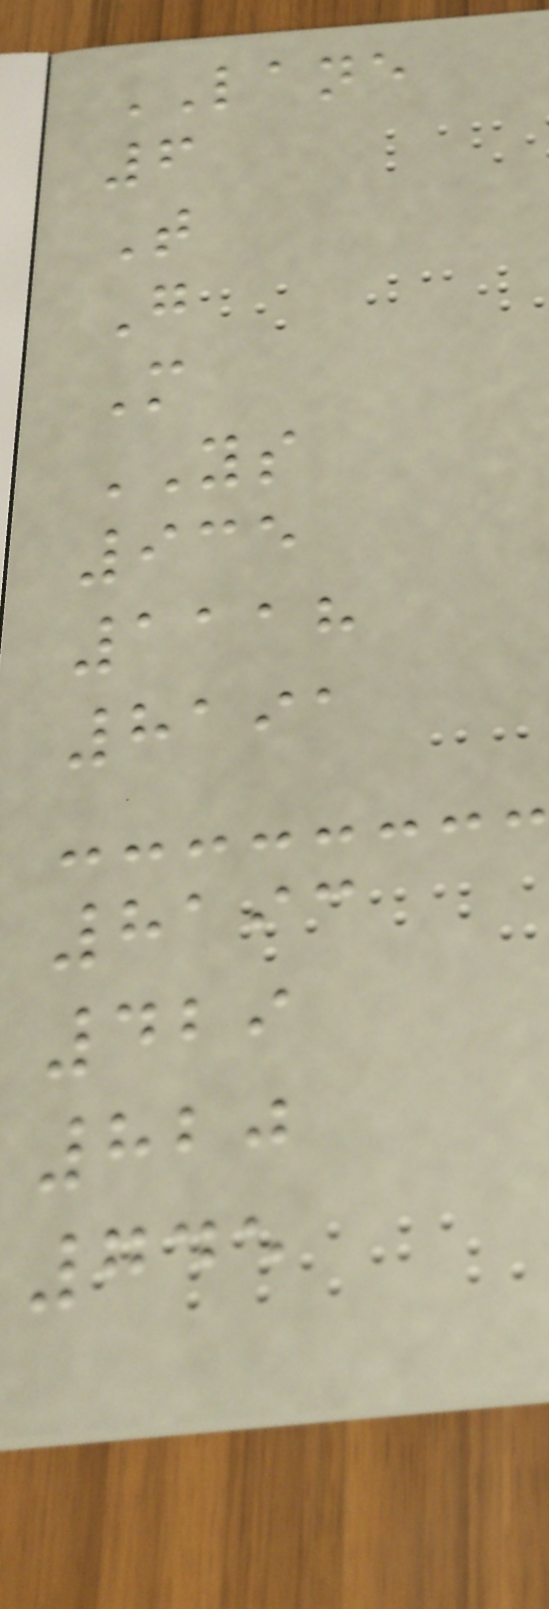LANE
6
T
G
M
YS
935
1118
8191
8193
429
820
745
